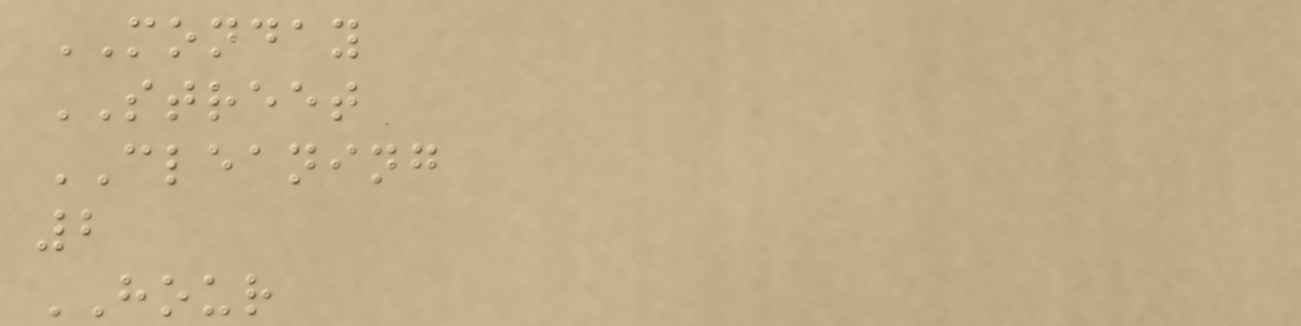MONDAY
STREET
CLEANING
2
HOUR
